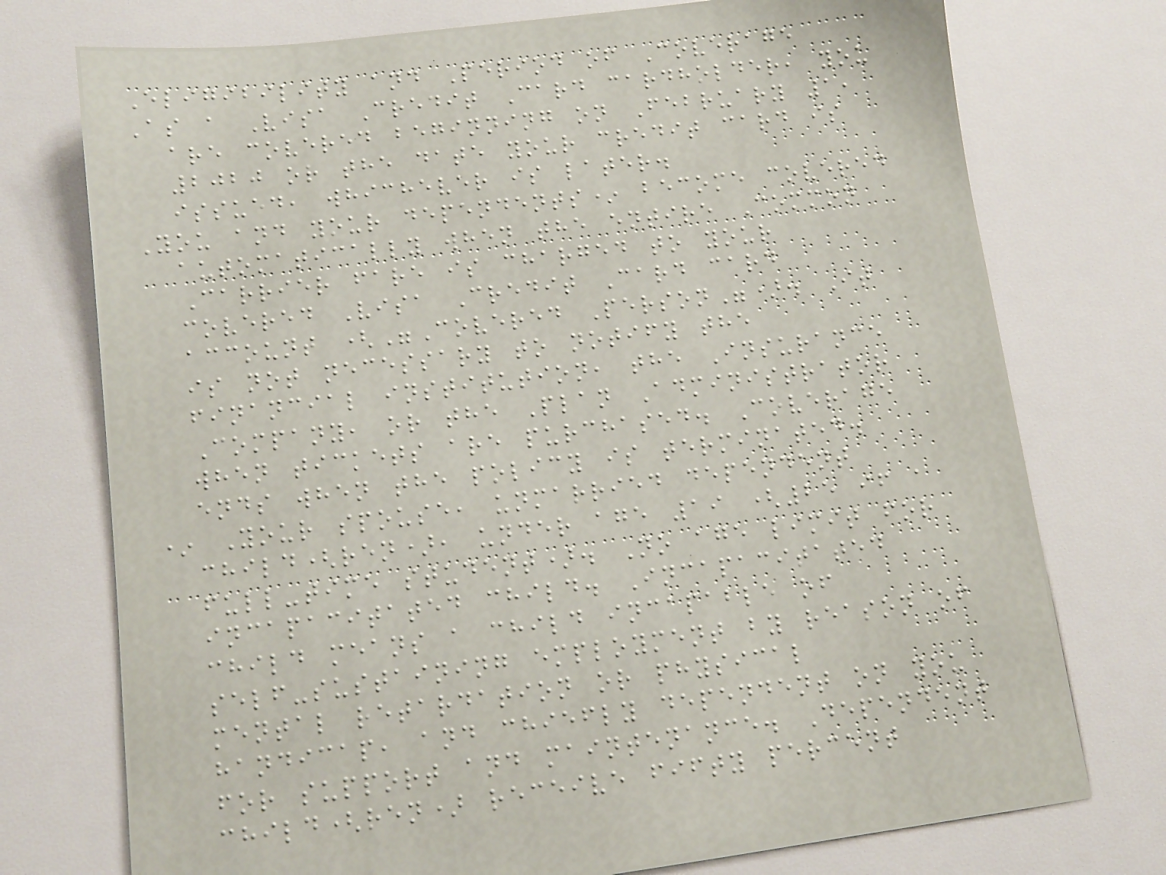Eligibility and Period of Coverage
As a Visa Credit Card cardholder, you
are covered beginning on February 1,
2020 or the date your credit card is
issued, whichever is later.
You and your dependents* become covered
automatically when the entire Common
Carrier fare is charged to your
covered Visa Credit Card card
account ("Covered Person"). It
is not necessary to notify the
financial institution, the Insurance
Company, or the Plan Administrator
when tickets are purchased. Coverage
ends when the policy is terminated.
* Your spouse, unmarried dependent
child(ren), under age 19 (25 if a
full-time student). No age limit for
incapacitated child. Incapacitated
child means a child incapable of
self-sustaining employment by reason of
mental retardation or physical
handicap, and chiefly dependent on you
for support and maintenance. Dependent
child(ren) receive fifty percent
